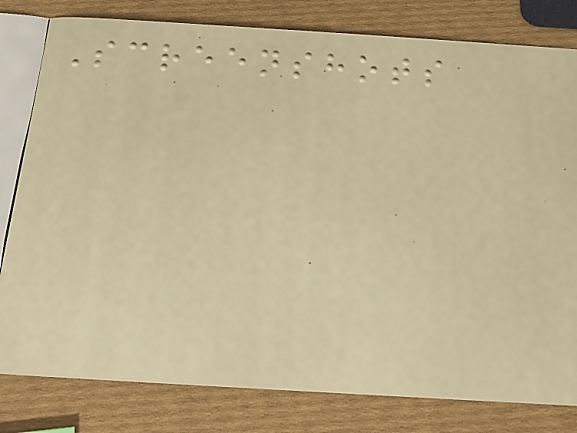Screenshots
